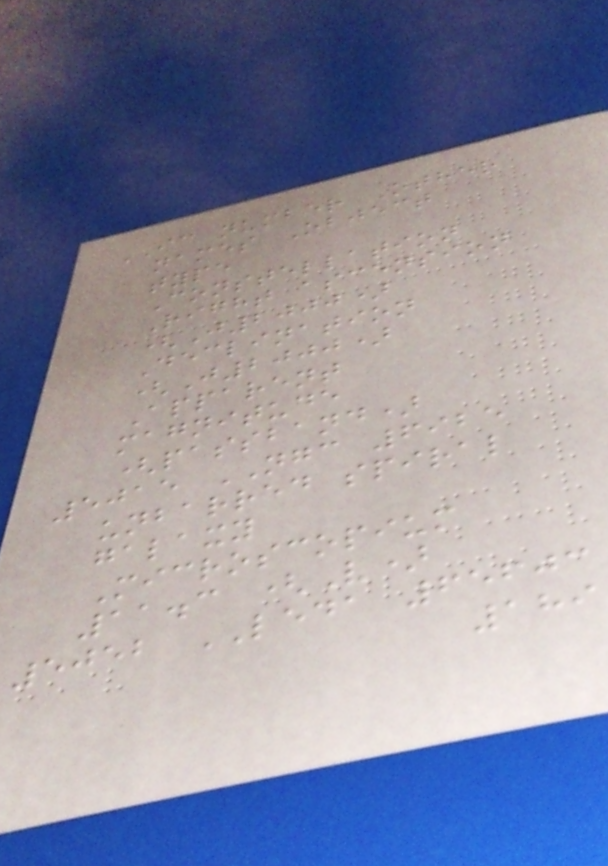IC number Other
names Object
type
Constellation
Right ascension
(J2000)
Declination
(J2000)
Apparent
magnitude
(passband)
5015 NGC 6925
unbarred spiral
galaxy
Microscopium
11.3 (V)
5052 LEDA 65603
189
